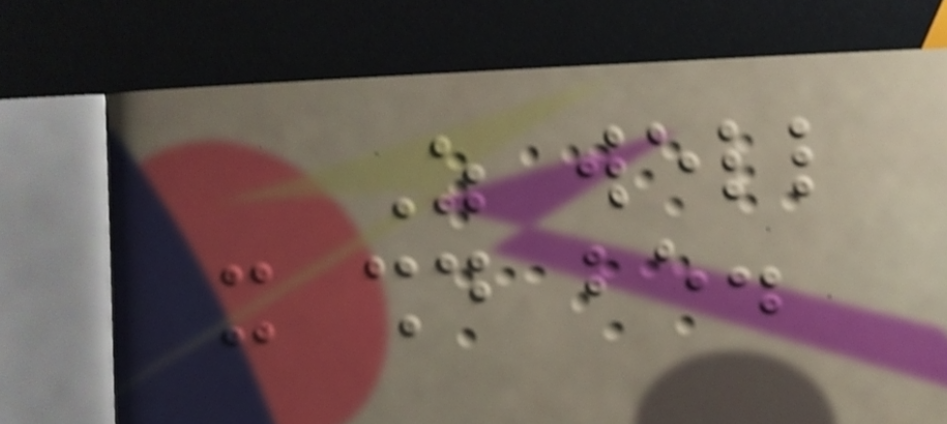As well
it should be.
